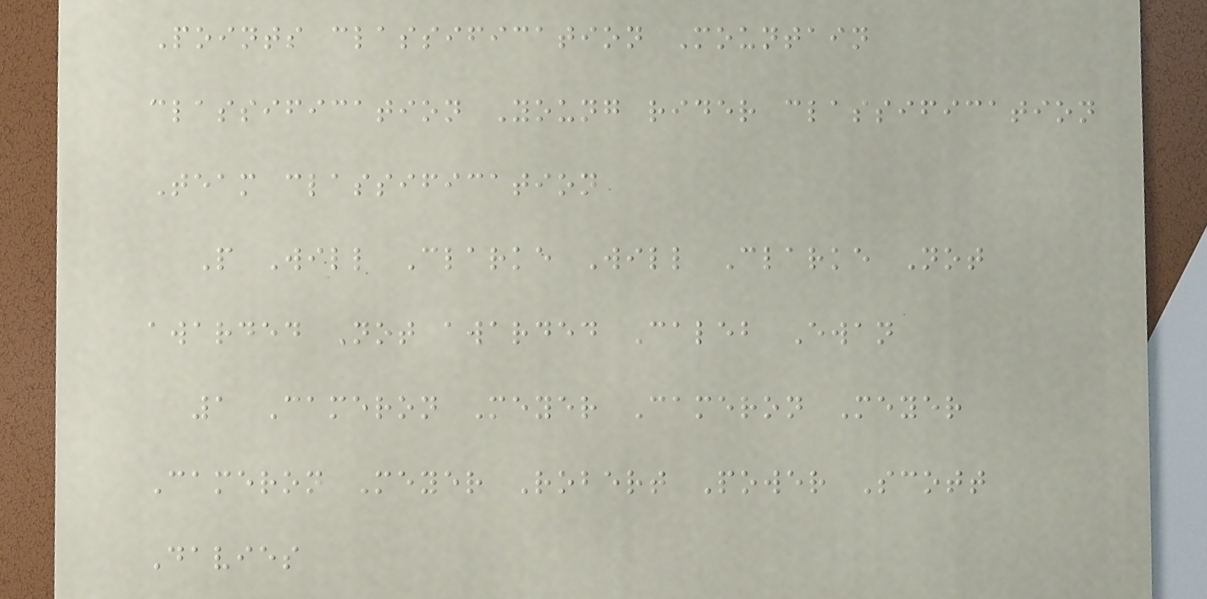Points classification Mountain
classification Young rider classification
Team classification
P Will Clarke Will Clarke Not
awarded Not awarded Caleb Ewan
1 Cameron Meyer Cameron Meyer
Cameron Meyer Robert Power Scott
Davies
